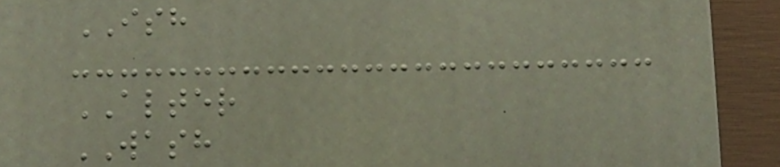ISH
ALTER
WASH
